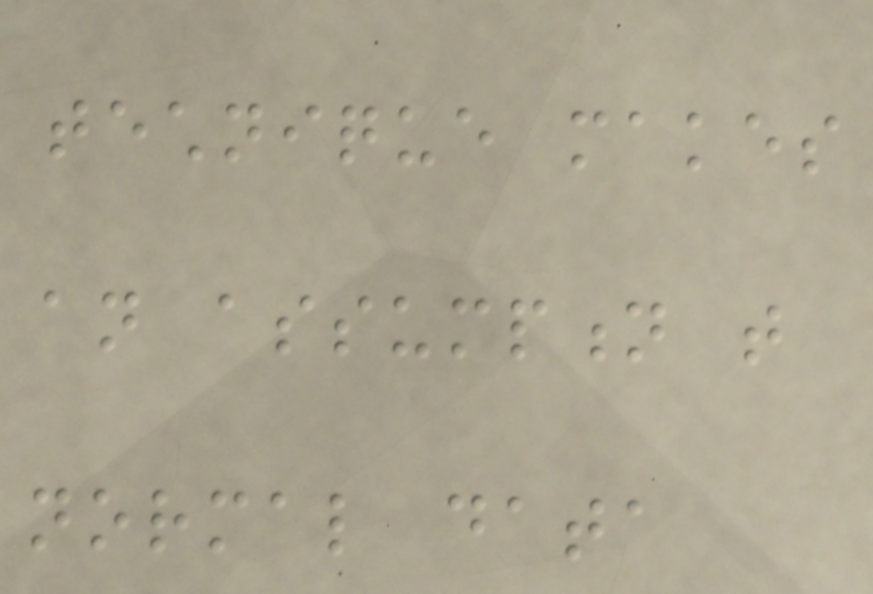technique makes
an assumption that
normal data
